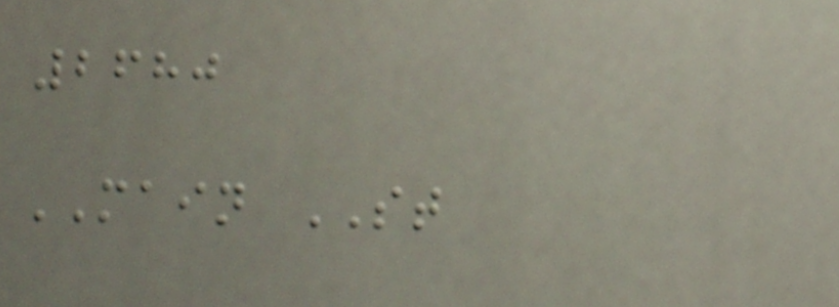2680
MAIN ST
